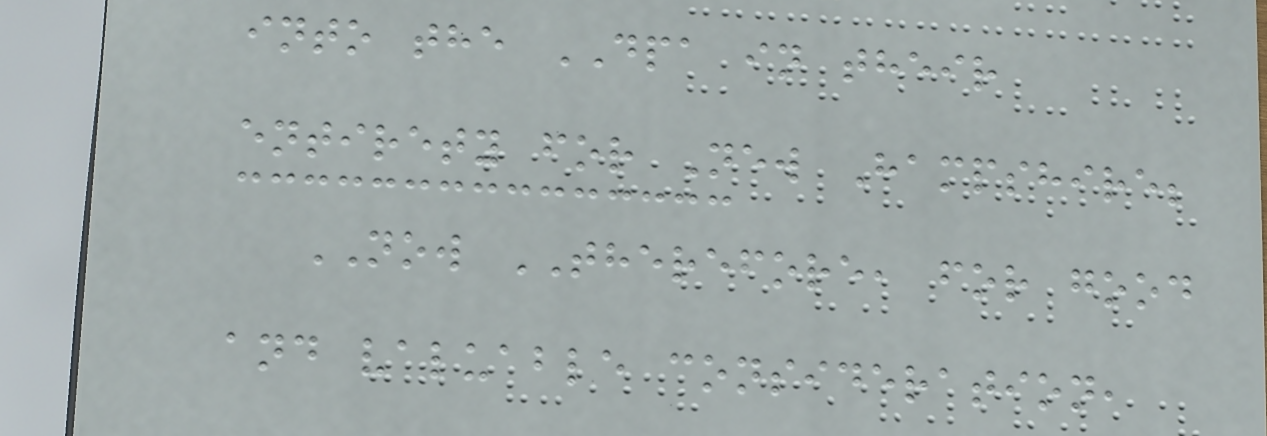into the DPA in their
entirety for New Hampshire;
NOW THEREFORE, for good
and valuable consideration,
